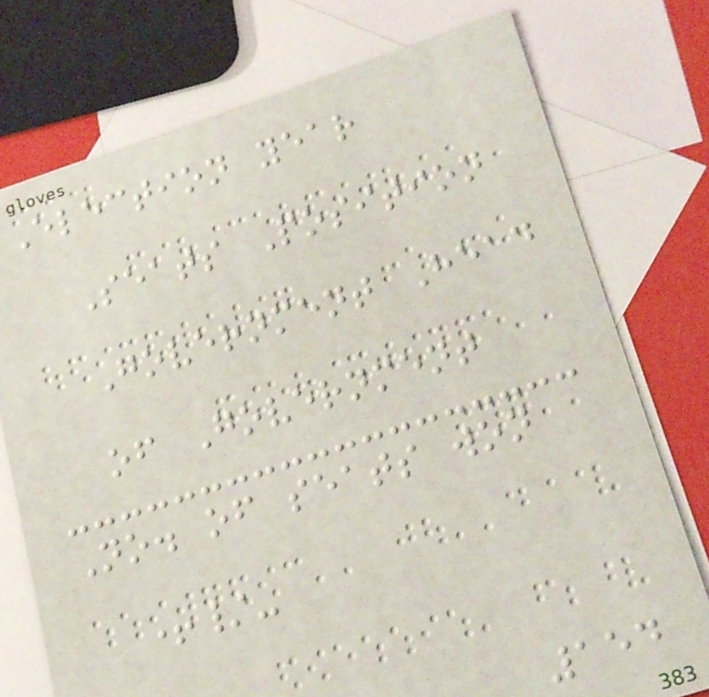Election year
Seats Position
Government Head
of Government
No. of seats won
+/-
154
